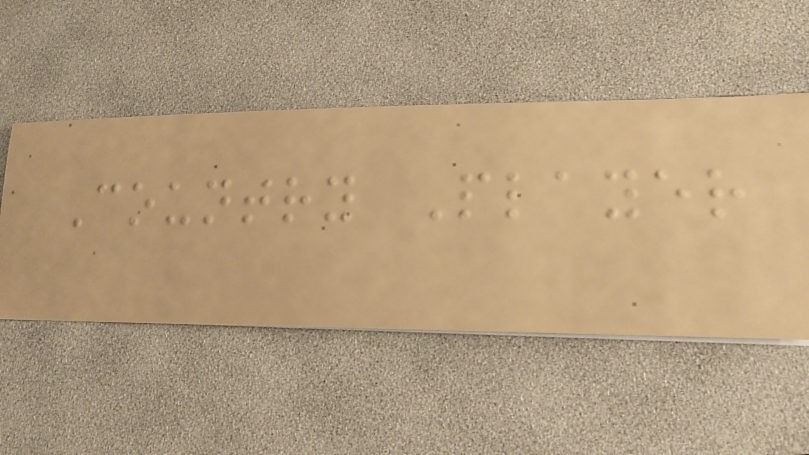Country Player
